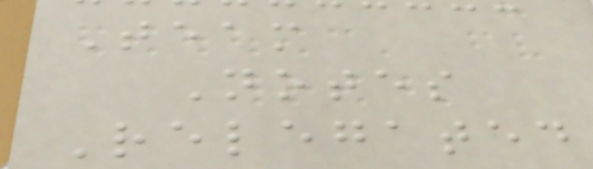Team
Notes
Relegated
